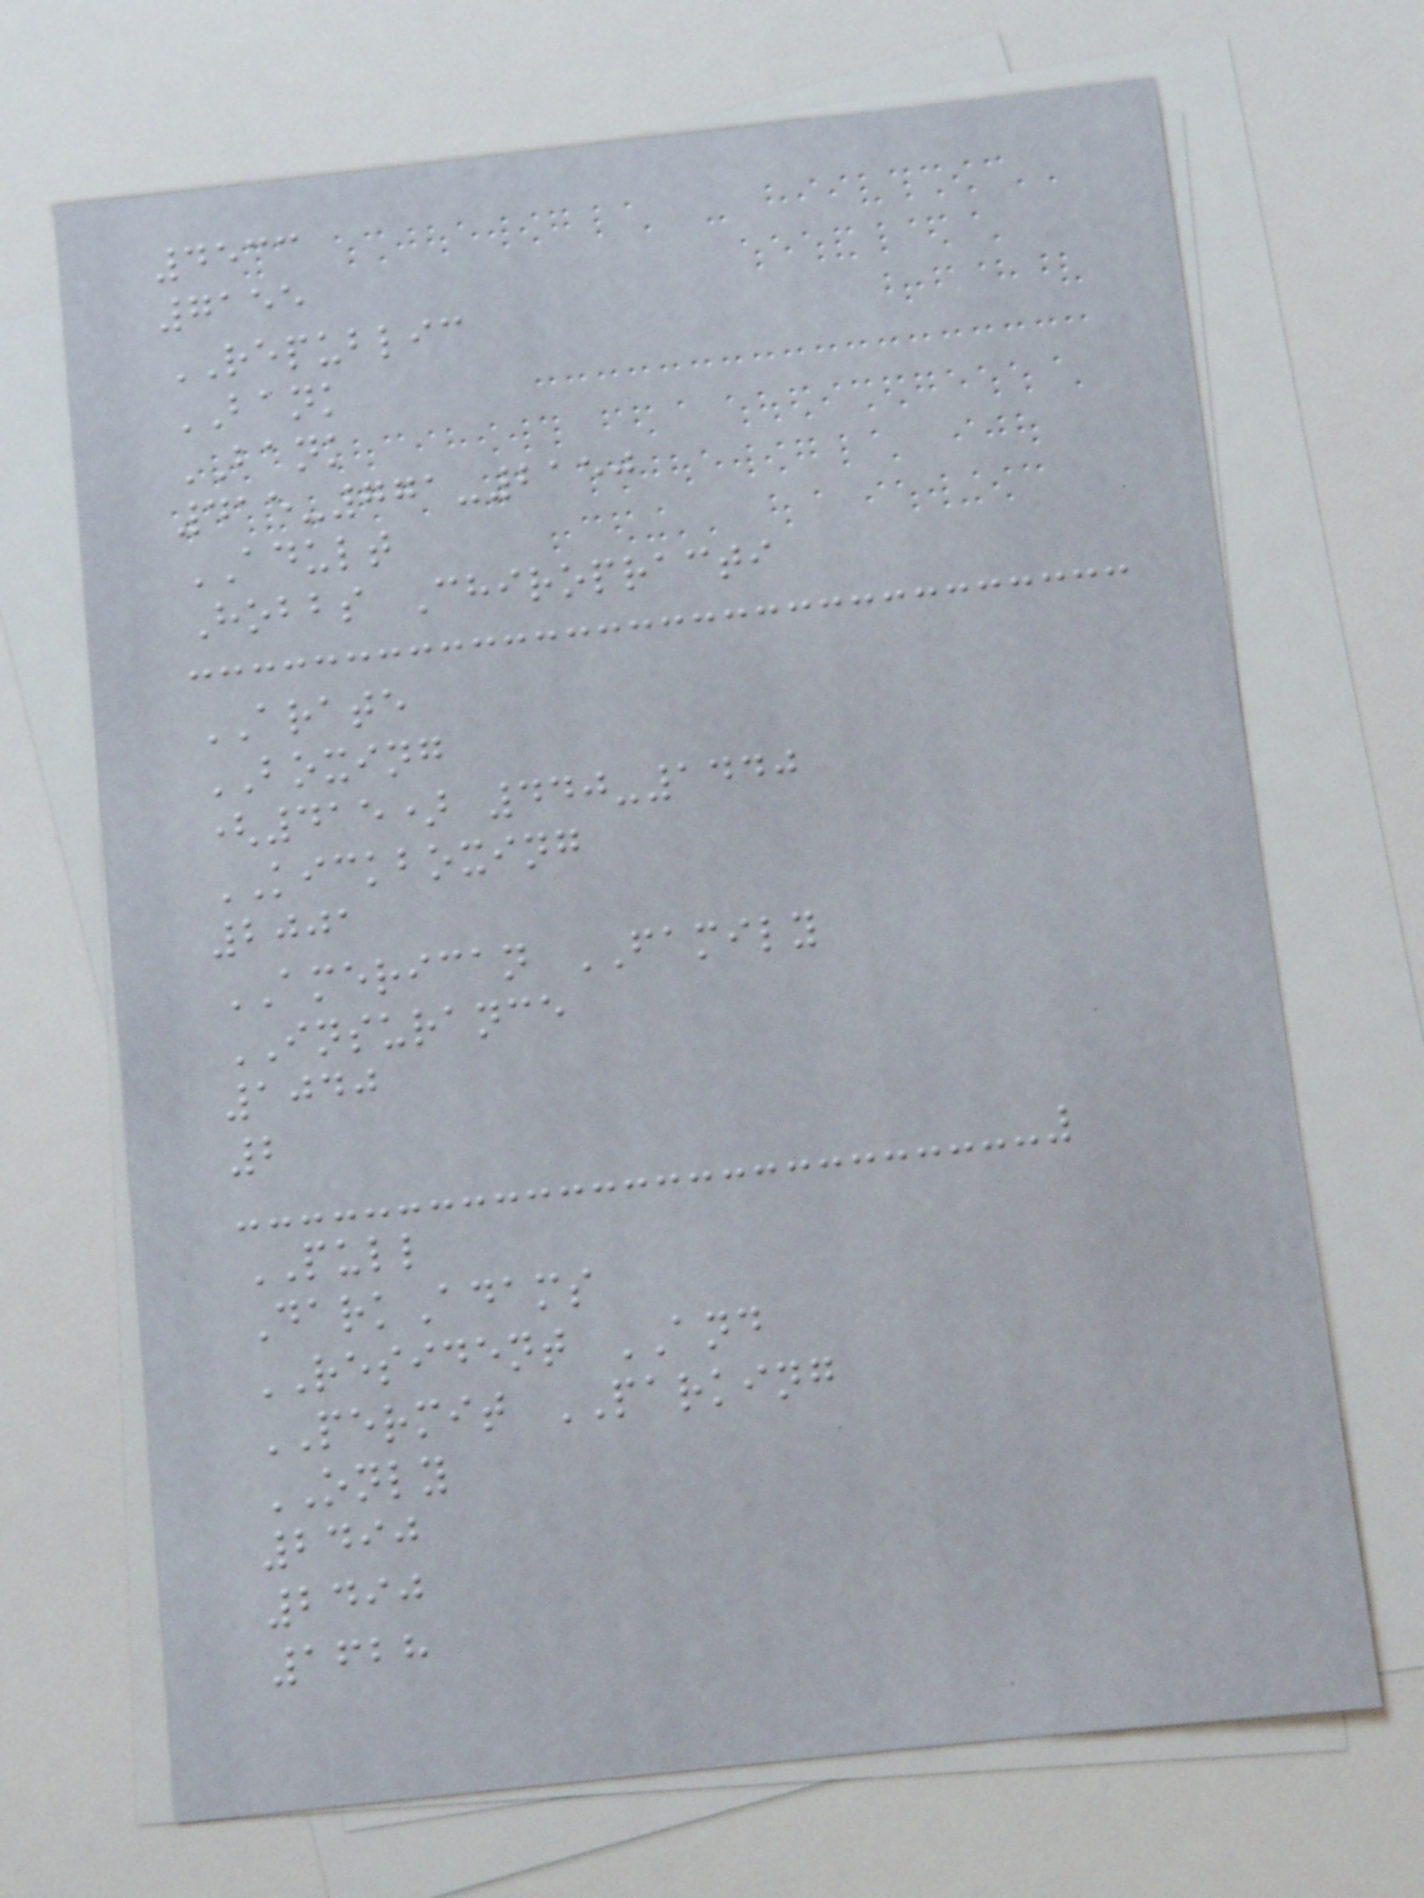4533
7155
REPUBLIC
BANK
BANK
415-771-2150
ADULT
Hobbs Chiropracti
ARATE
BOXING
(415) 440-1440
KICKBOXING
2001
AMERICAN FAMILY
INSURANCE
1040
2
PULL
DarkAdams
RESIDENT AND
PERMIT PARKING
ONLY
2490
2490
1628
